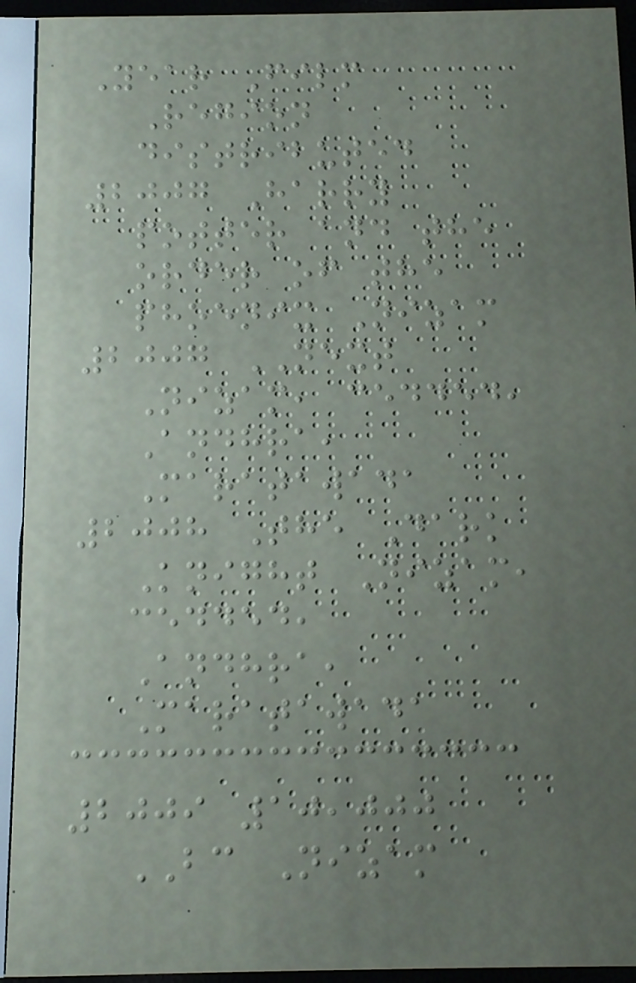Year Film
Region
distributed
2007 Harry
potter and the
order of the
phoenix Nizam
2007 NEXT
Nizam, cedded,
Andhra,
Maratawada
2008 The Dark
Knight Nizam,
cedded,
Andhra,
Maratawada
2009 10,000
BC Nizam
